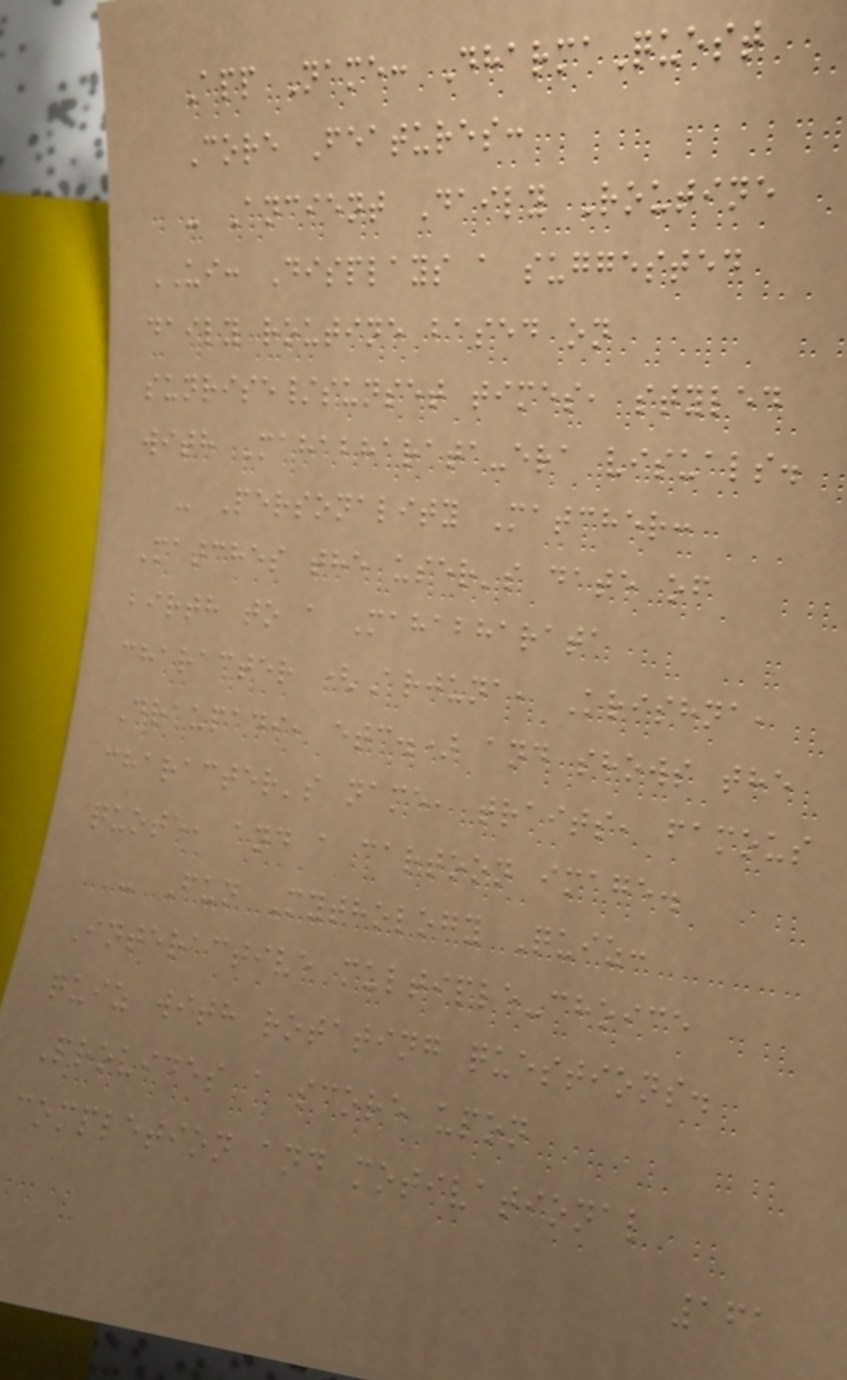App Name: DharmaQuest
Core Features:
- Ancient Daily Routine
UI: Displays a suggested
daily routine based on
sunrise/sunset times, styled
with Mahabharata-era visuals.
- Personality Matcher:
Matches the user's date of
birth to a Mahabharata
character (Arjuna, Krishna,
Draupadi, etc.) and shows the
character's name, traits, famous
quote, and a cartoon image.
- Fun Mythology Quiz:
Interactive multiple-choice
quiz with rotating questions.
Provides a score upon
completion and motivational
161
